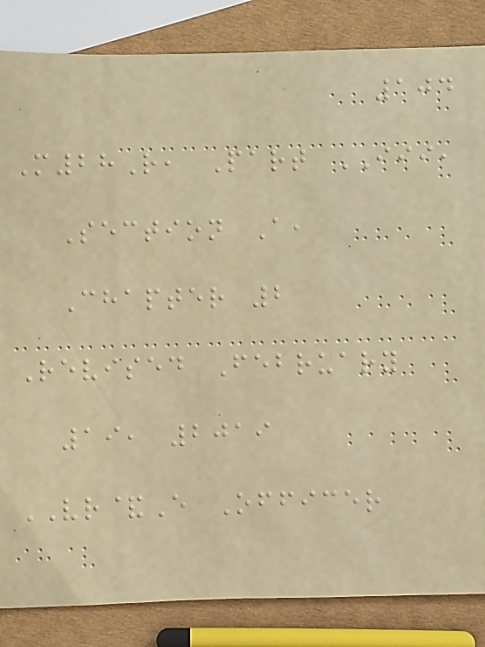104
M28R, Part III,
Section A,
Chapter 2
Revised February
19, 2019
VR&E Officer
